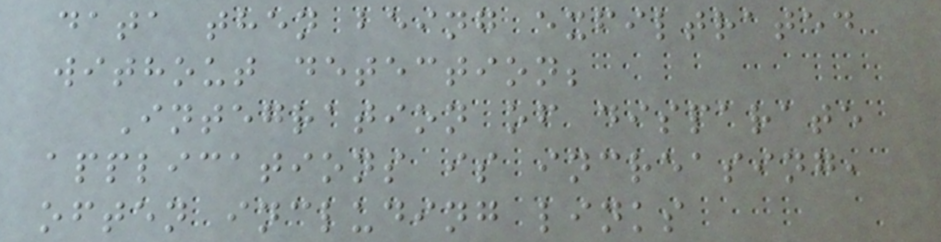data then being exfiltrated
without detection;
Integration of disparate
applications is increasing,
often including links
